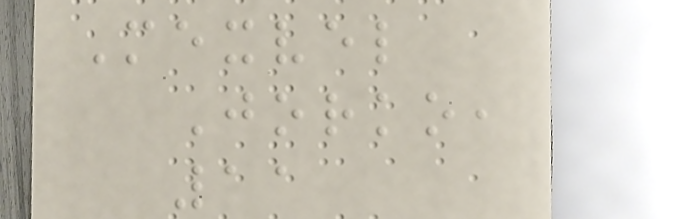Mexvel
Jorko,
11
